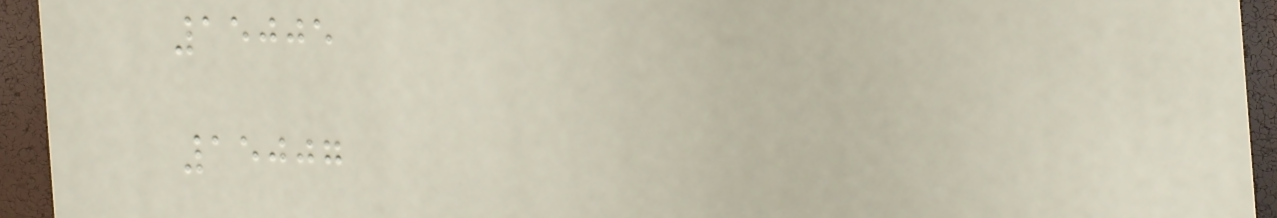15005
15007
